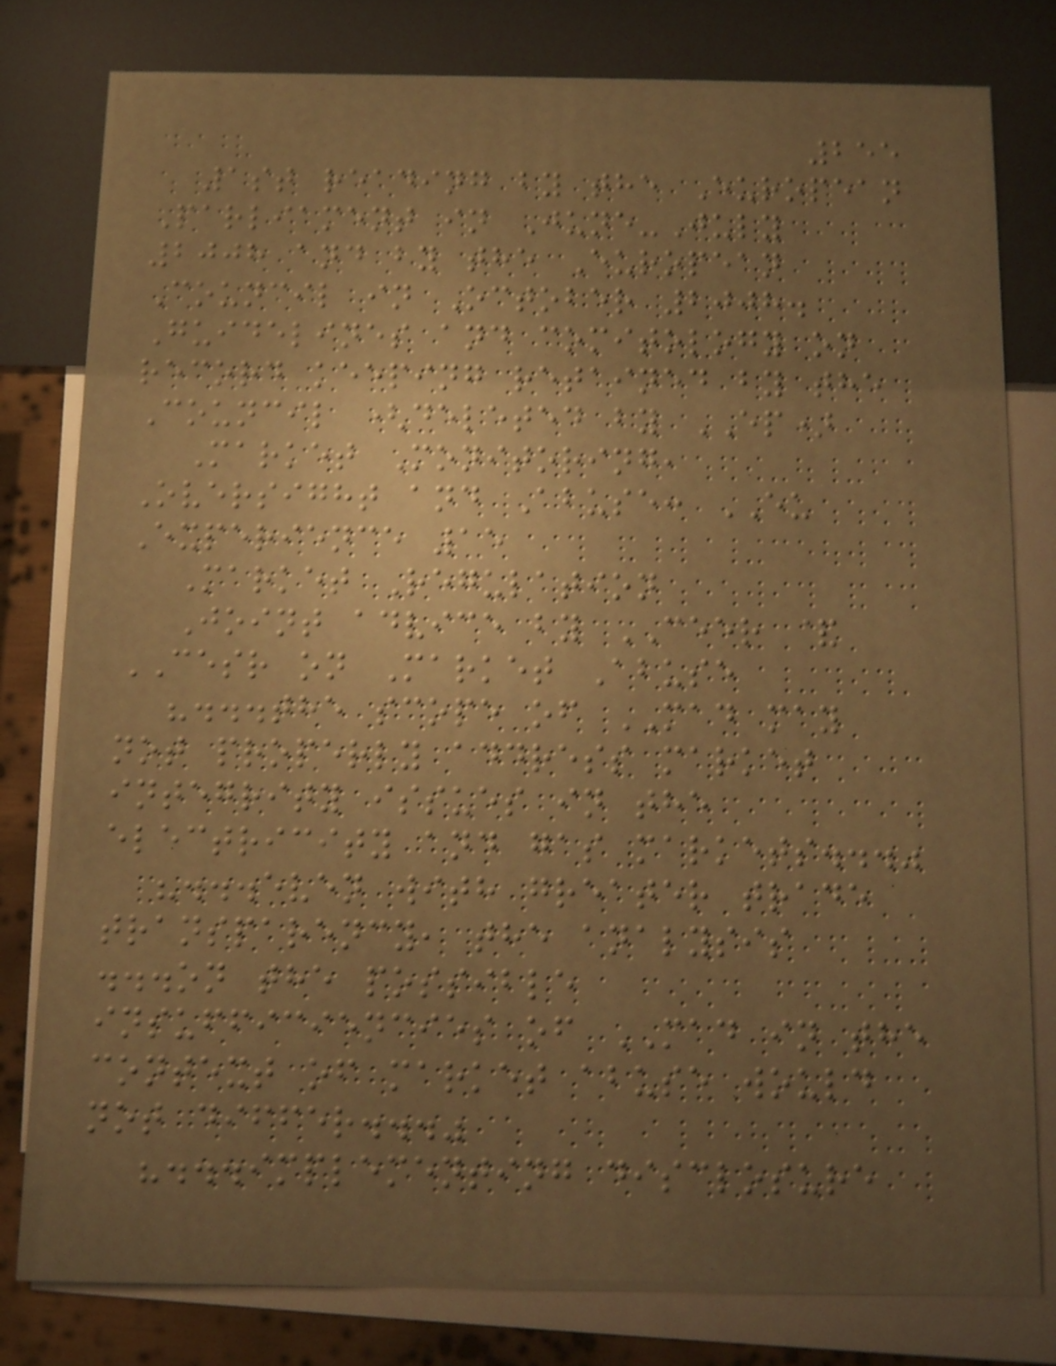255
1st reading by the European
Parliament in June-July
2008 and by the European
Council in October 2008.
Guidelines and comitology on
record keeping retained by the
Council (deleted by EP)
Market Monitoring,
Oversight and Abuse: EU
Experience 15
Market Regulation
Joint advice by CEER &
CESR on Market Abuse
"...the scope of MAD may
not properly address market
integrity issues in the
electricity and gas markets..."
"...even with greater trade
transparency, the analysis
...on the possible
insufficiencies of MAD in the
context of market abuse would
not differ..."
"...implementing disclosure
